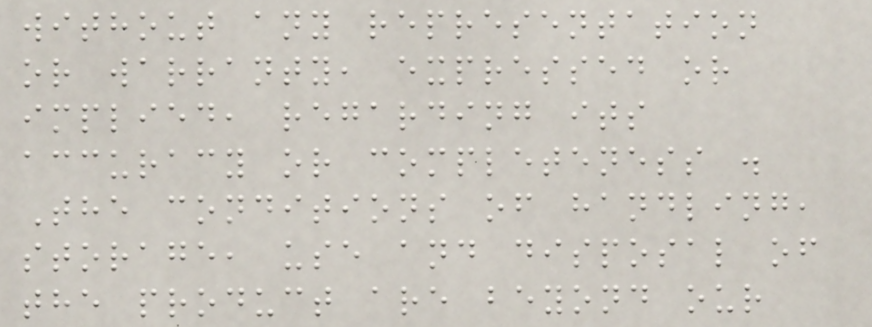without any representation
or warranty, expressed or
implied, regarding its
accuracy or completeness .
The conditions of handling,
storage, use and disposal of
the product are beyond our
